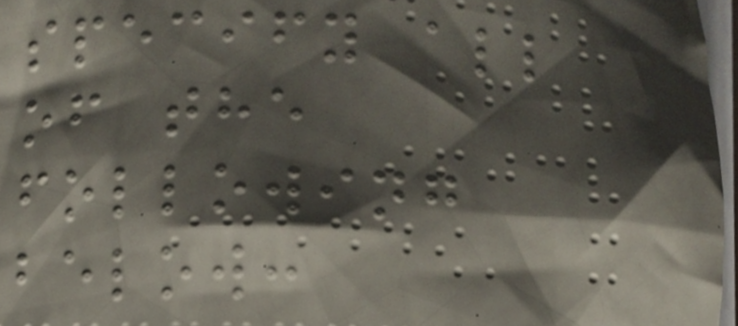specify all
of the
following
below:
